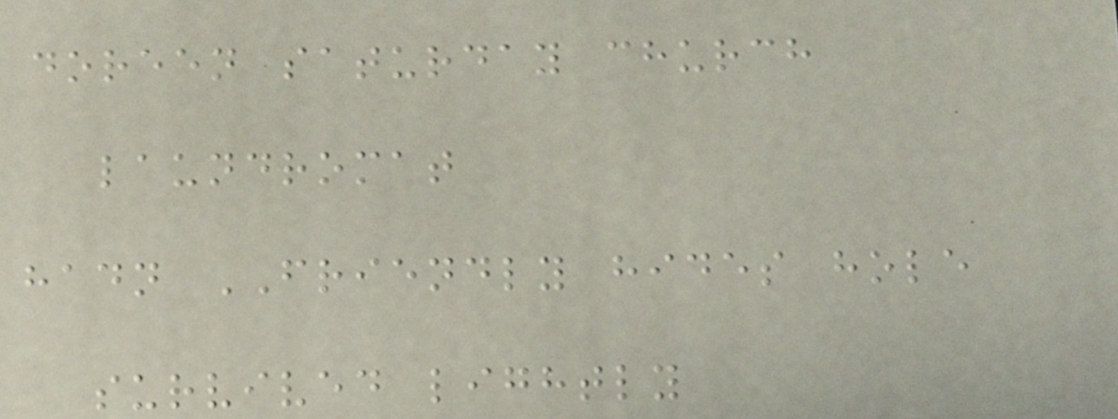doreen saturday church
laundromat
hadn FRIENDLY hides hole
survived lightly
